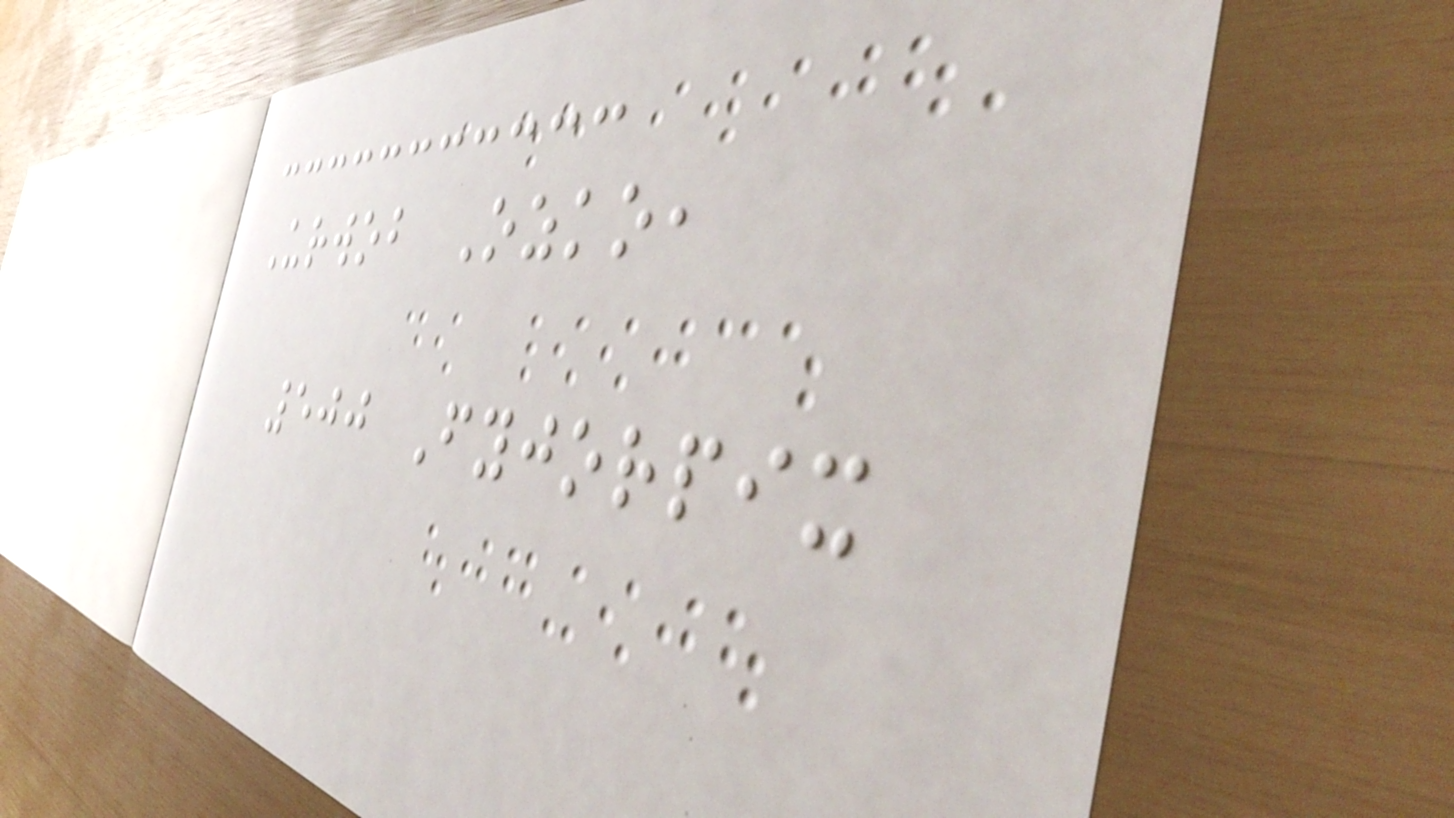Urwob Ozko,
500 Fyjorpix
